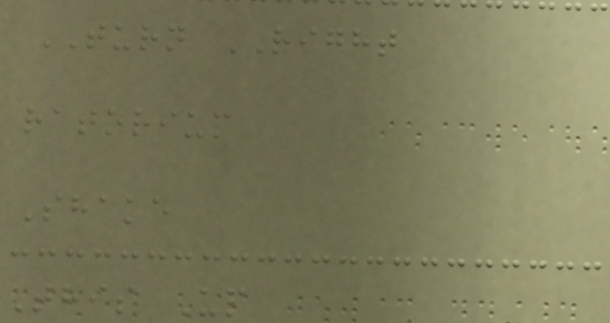TURN RIGHT
ratorium
Shake
This Up
